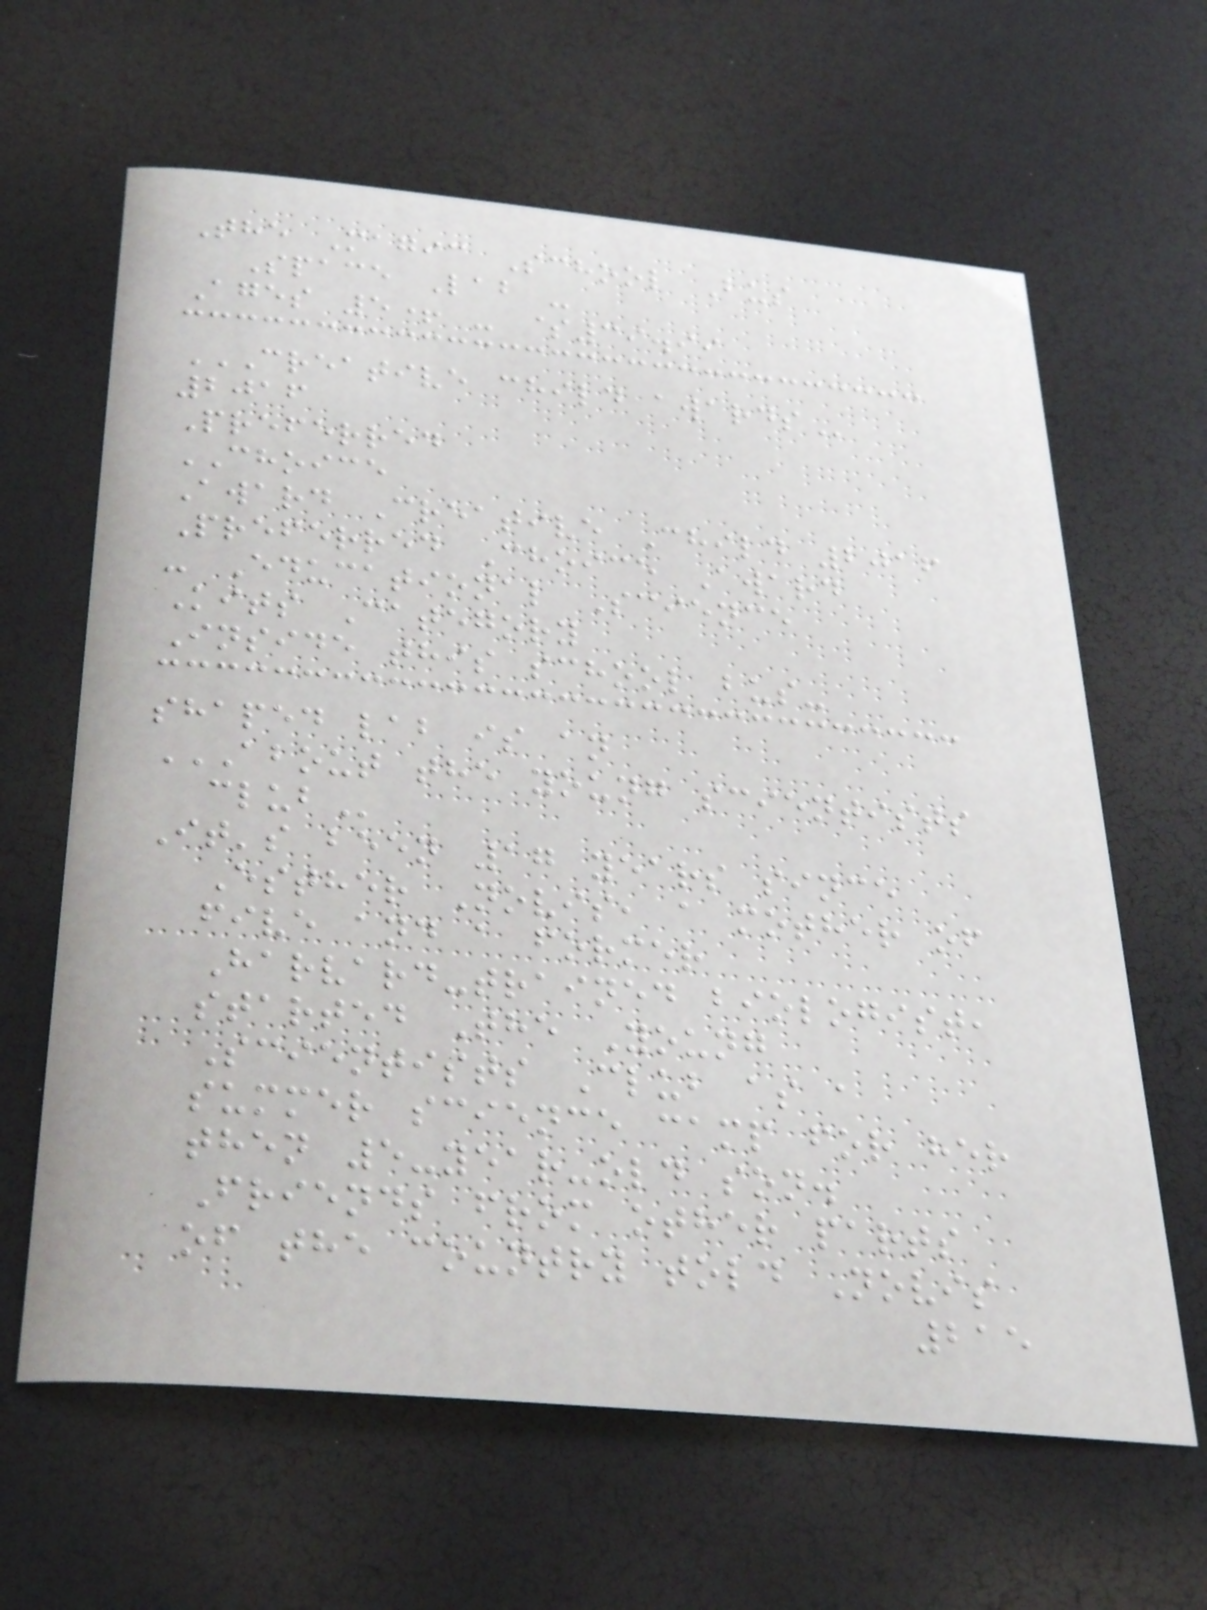The Magic School Bus
Space Lab -
Ages 5+ - $39.99
CREATIVE CHILD AWARDS
2016
Preferred
CHOICE
Award Creative Child 2016
Preferred Choice Award
- Educational Science
Kits Category
Inside this school bus-
shaped lab is an
ABOUT THE YOUNG SCIENTISTS
CLUB
It's been 17 years since
Esther Novis, a mother of
five and a former
Harvard-trained biologist,
started The Young
Scientists Club as a
summer science camp for her
then 5-year-old son.
Friends from other parts
of the country told Novis
215
